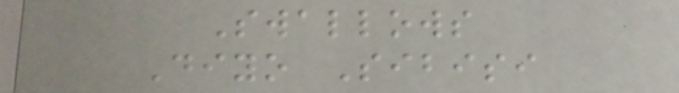Swallows
Diyo Sibisi
